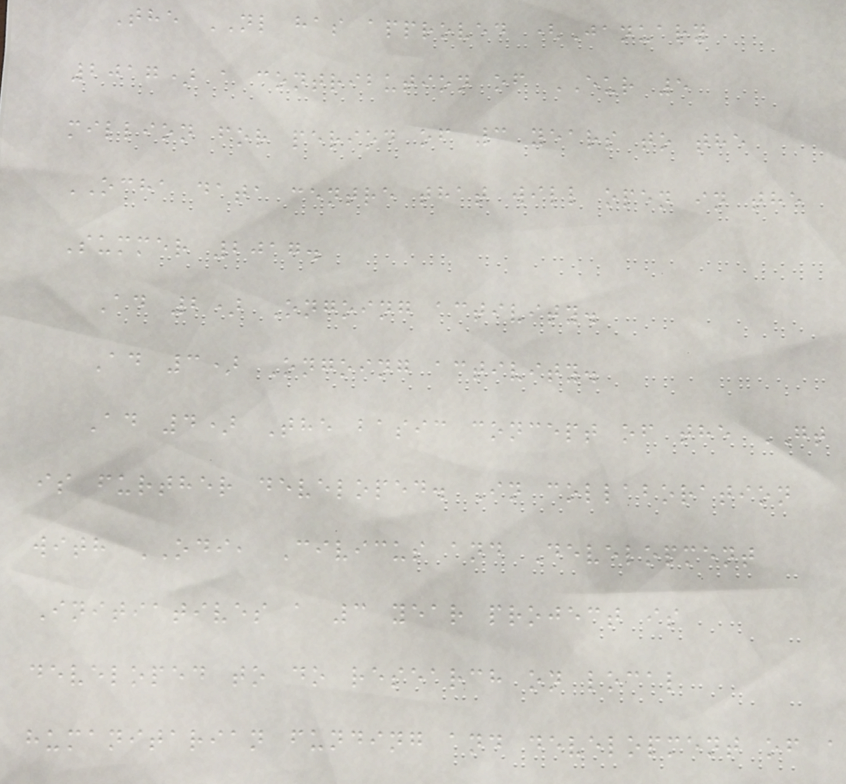The NL has approved (January
2017) a contribution of EUR 5
million for period of 3 years to the
OCHA data centre that will open in the
Summer 2017.
Ad 2) Ongoing activity.
Ad 3) Ongoing activity.
Ad 4) The basic concept of the GT
is further developed. In collaboration
with ODI, Civicus and Development
Initiatives a 3 year project is
developed to do research on local
humanitarian funding and development of a
